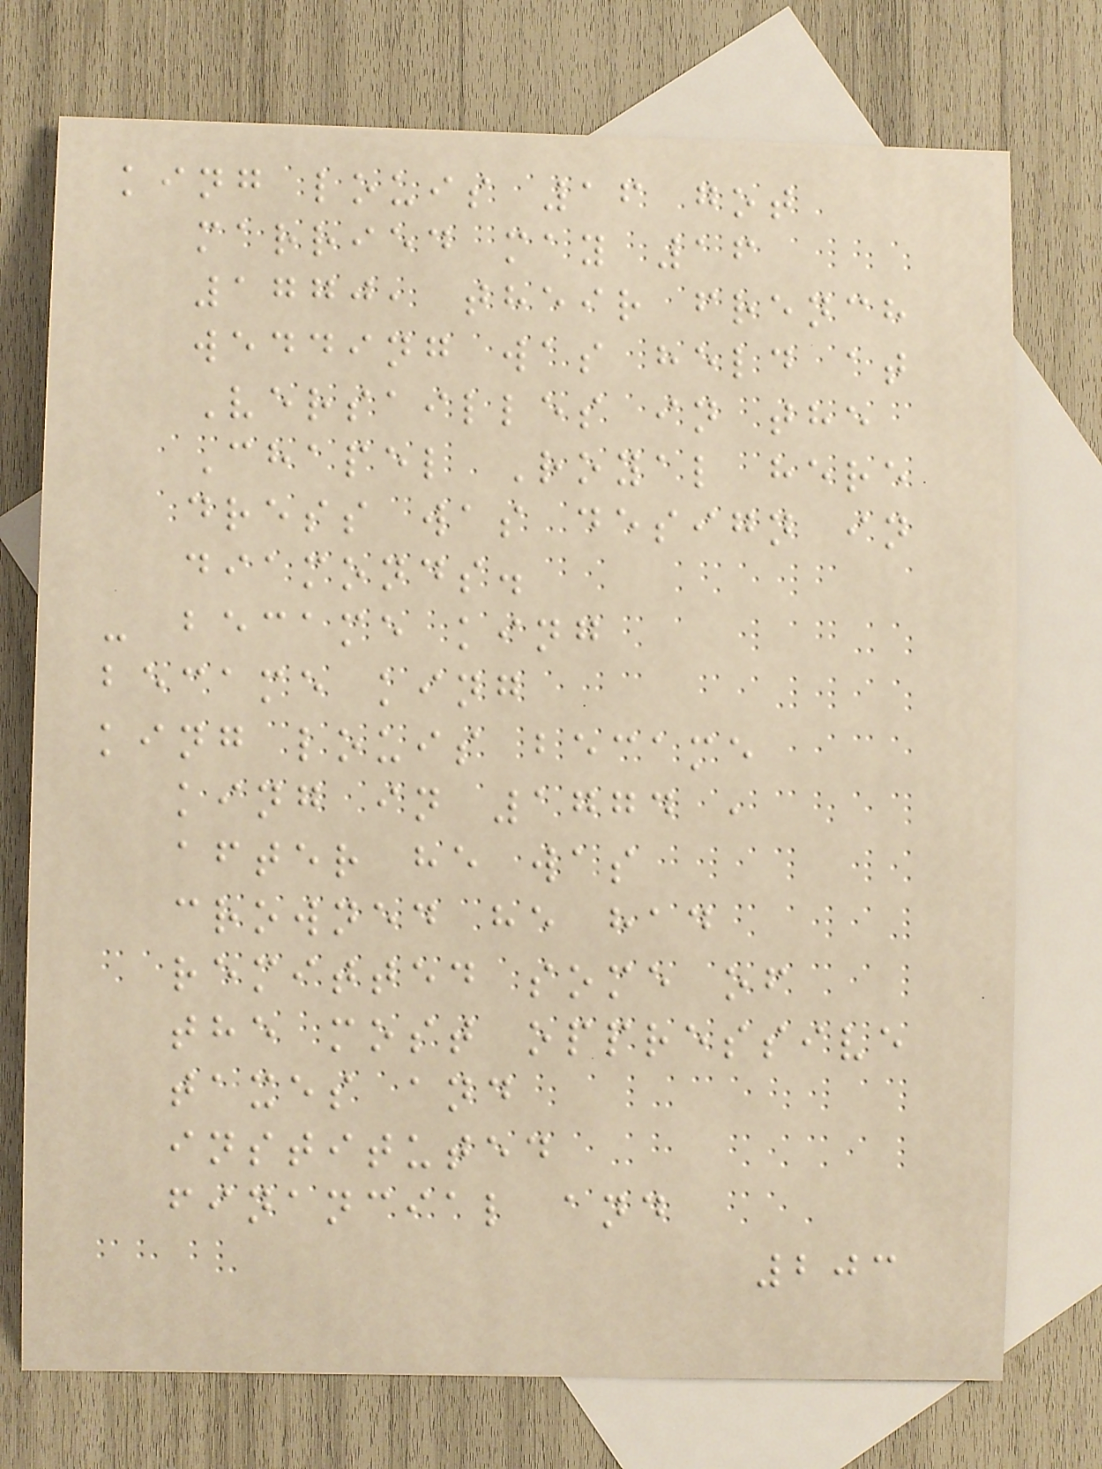king louis 16 got
married may 16
1770, their french
wedding was held at
Versailles in the
Chapel Royal here
dress was design in
diamonds.
- became king
became king
king louis became
king in 1774 ,
after he was
crowned he had
remitted some of
the most oppressive
taxes and
instituted
financial and
203
